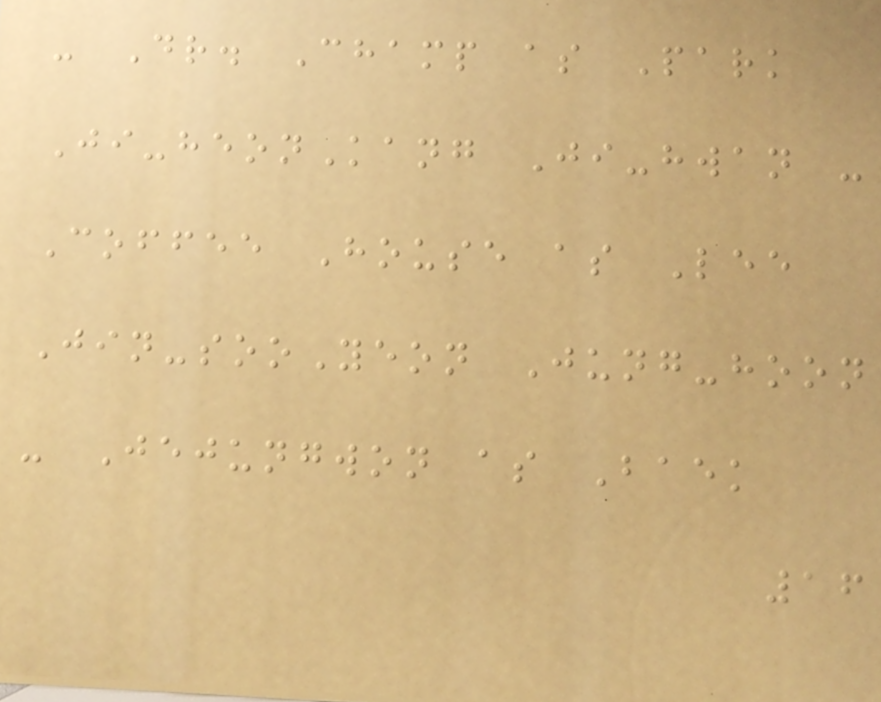- Dr. Champ as Park
Ji-heonKang Ji-hwan -
Coffee House as Lee
Jin-sooYeon Jung-hoon
- Jejungwon as Baek
16
